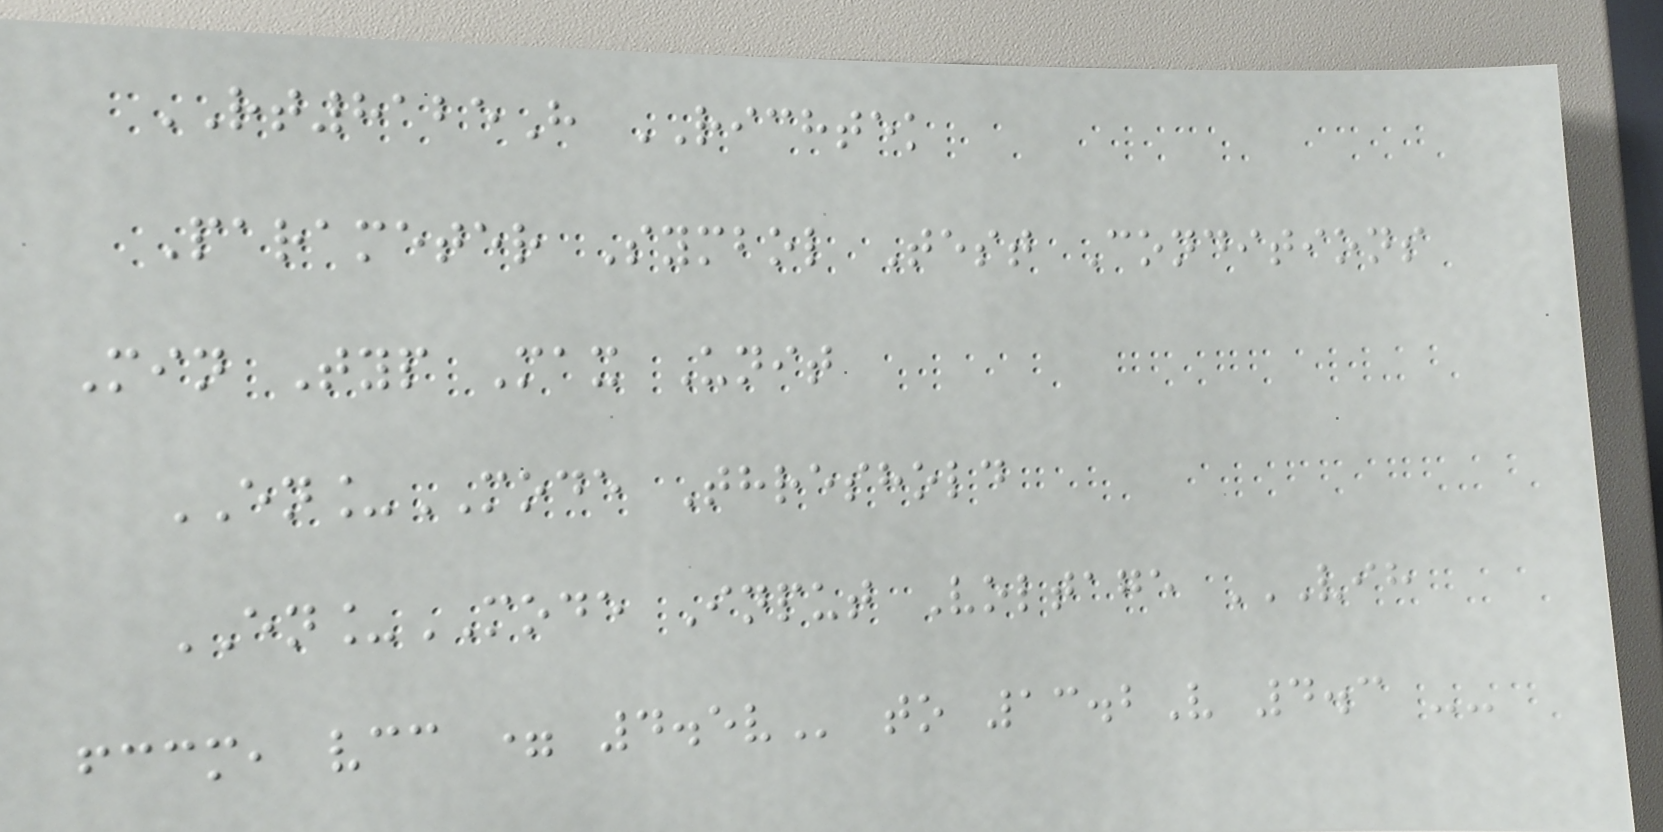RT8125H RICHTEK
Parameter Symbol Test Conditions
Min Typ Max Unit
EN_MODE Threshold
EN_MODE Input Voltage VIH
FCCM, VCC = 4.5V to 13.2V 4.3 --
